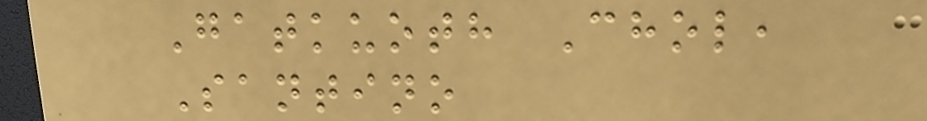Gatkuoth Chol,
Santino
